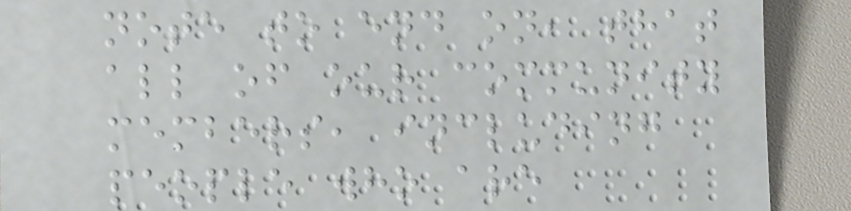note to end on, that
all of our community
members, including
people who are
